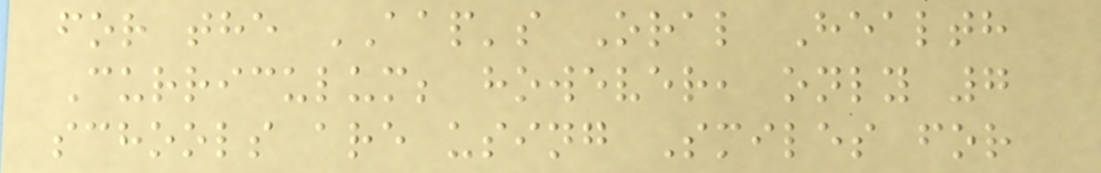for the AAP's Oral Health
Curriculum; however, only 7
schools are using Smiles for
